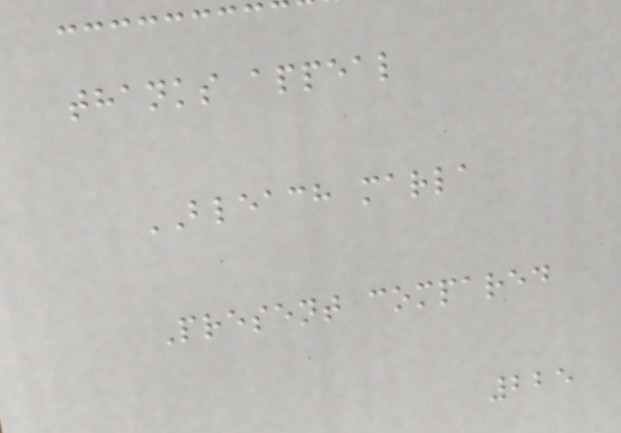thanks appeal
BLEACH marla
Present compared
225
